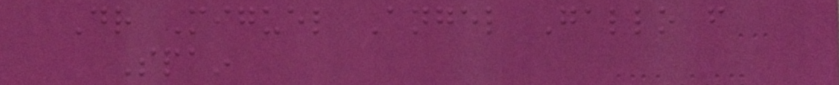Dr Miguel Angel Gallo from
Spain
